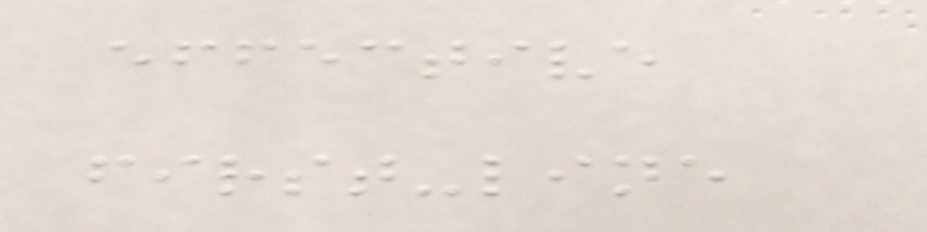effective
first-line
